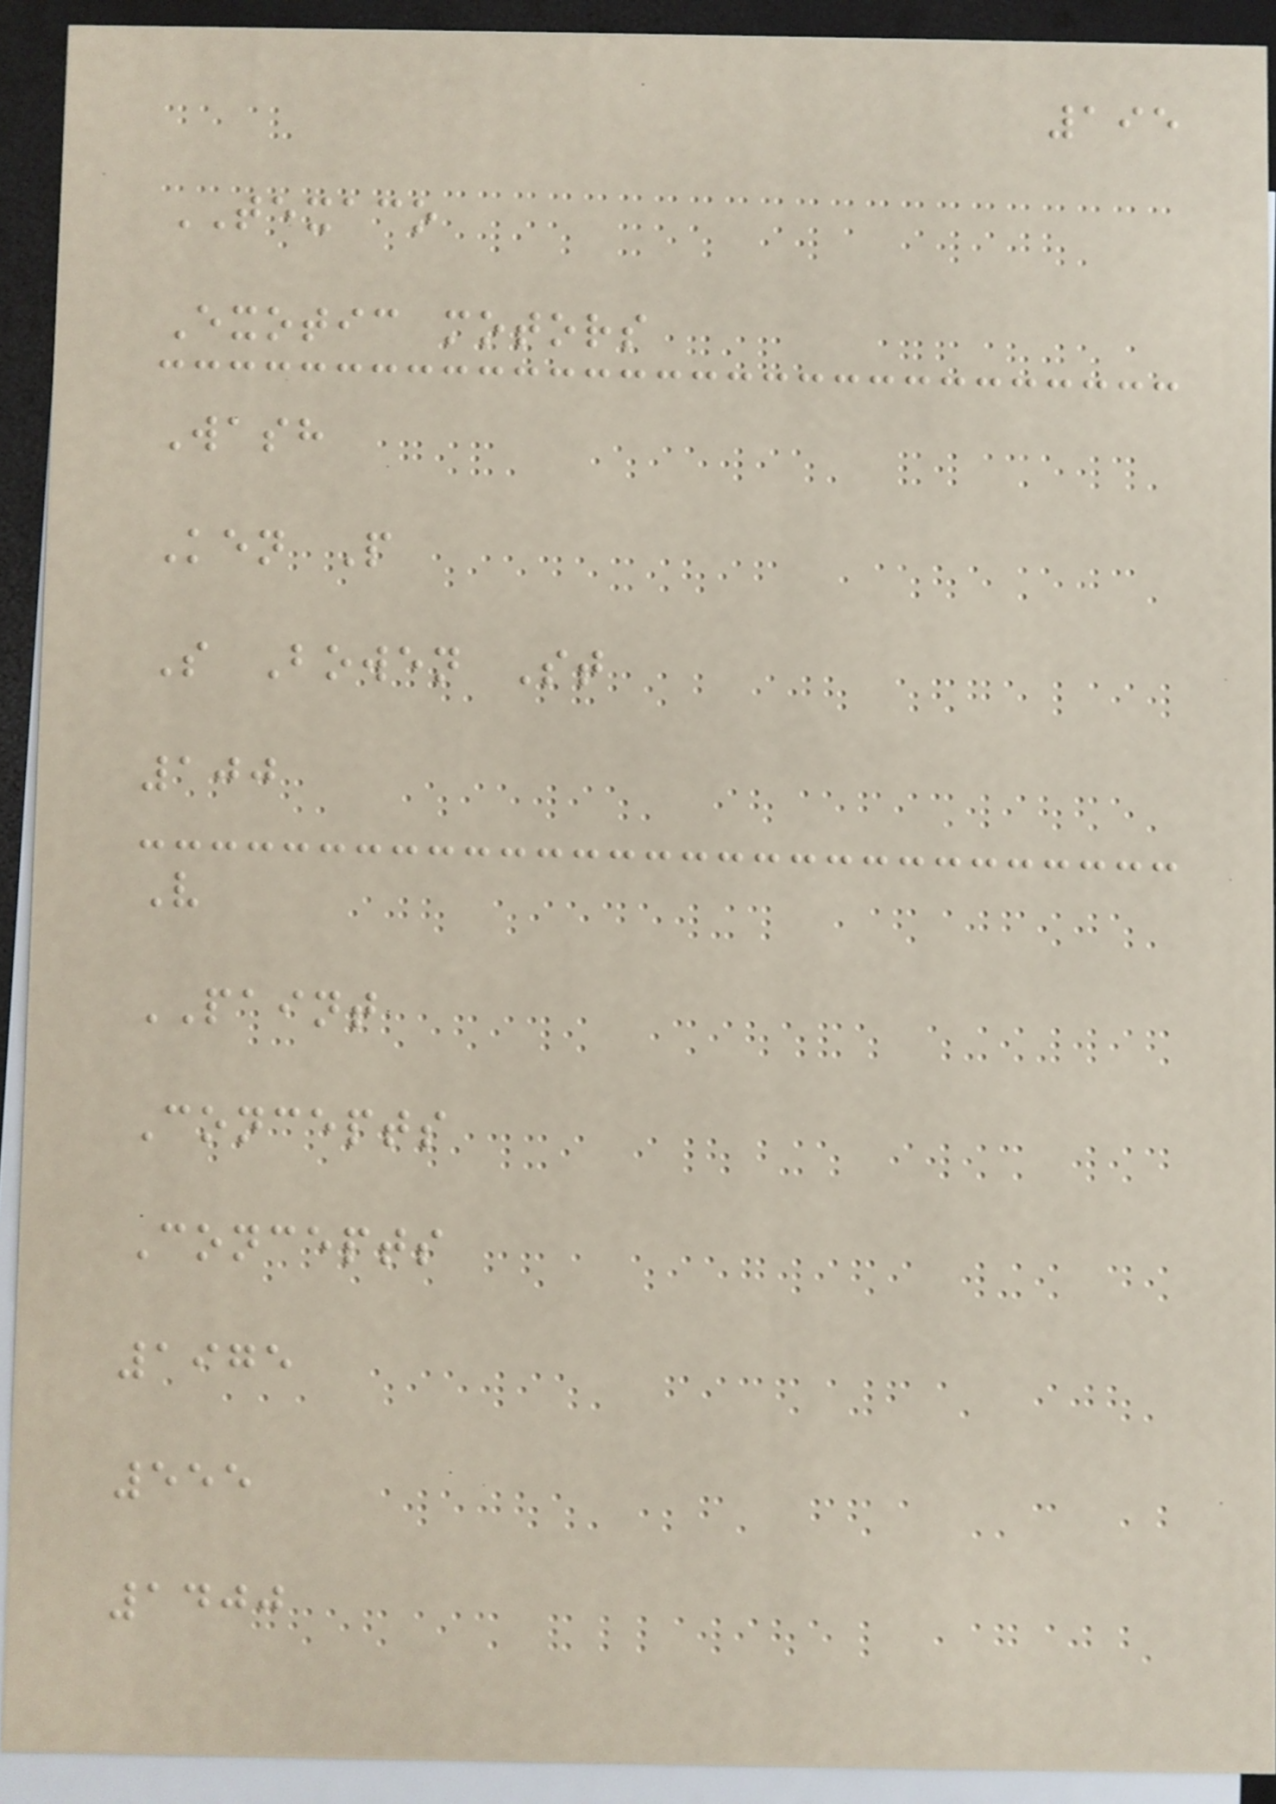195
TEXACO
Exotic motors
Wash
Ken P
S Bowen St
100
V
PAINT
Concepts
Concepts
1975
555
1400
